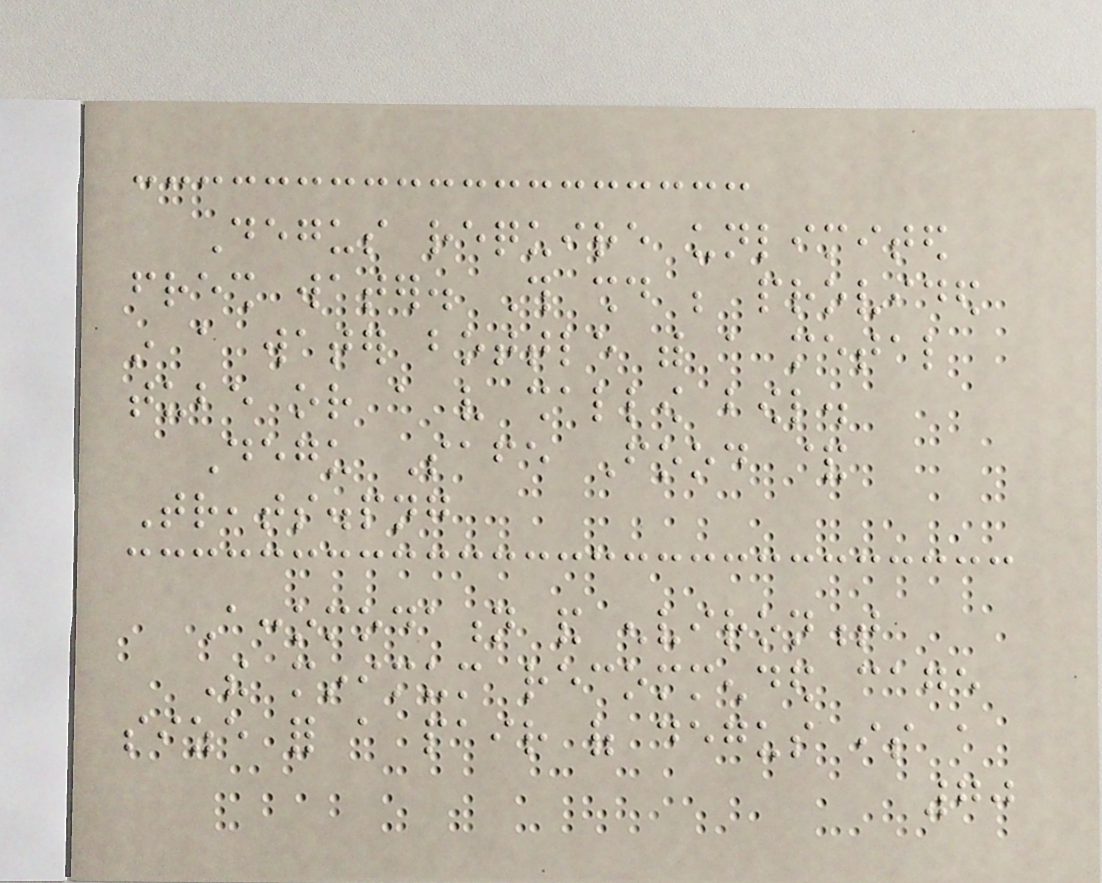Degus require unlimited
fresh water. This should be provided
in a water bottle with a metal
tube or a very shallow bowl.
Degu Safe Food &
Treats.png
Accomodation and environment
The minimum recommended cage
size for a pair of degus is a
70
